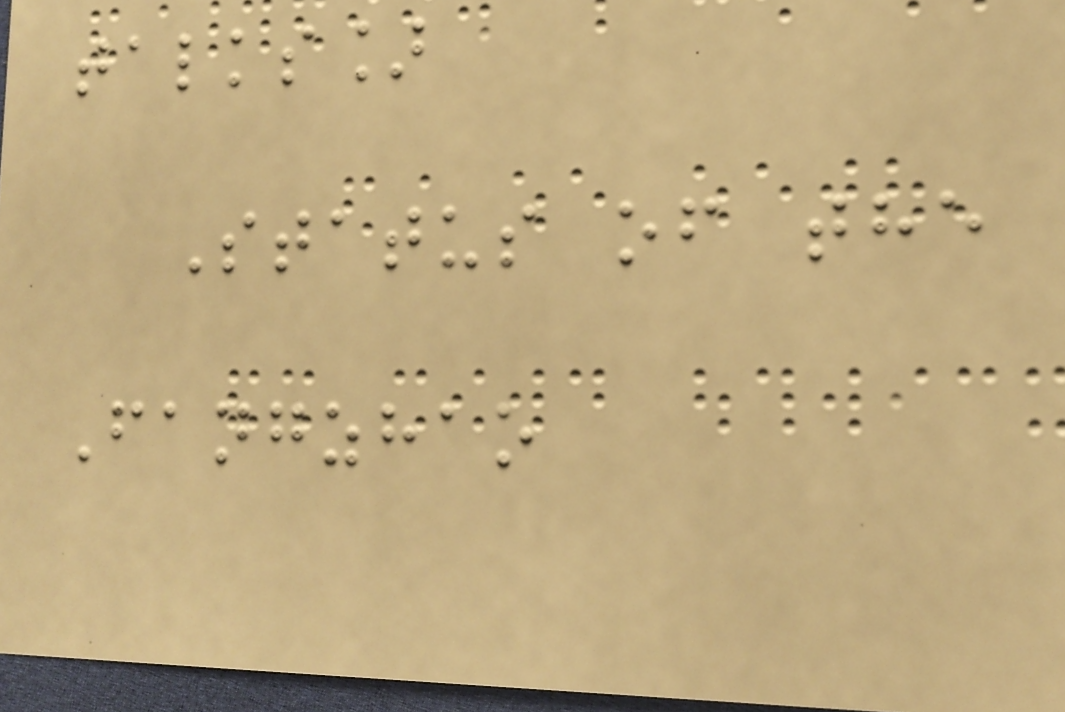talks]
Status of the
Fangzhao
